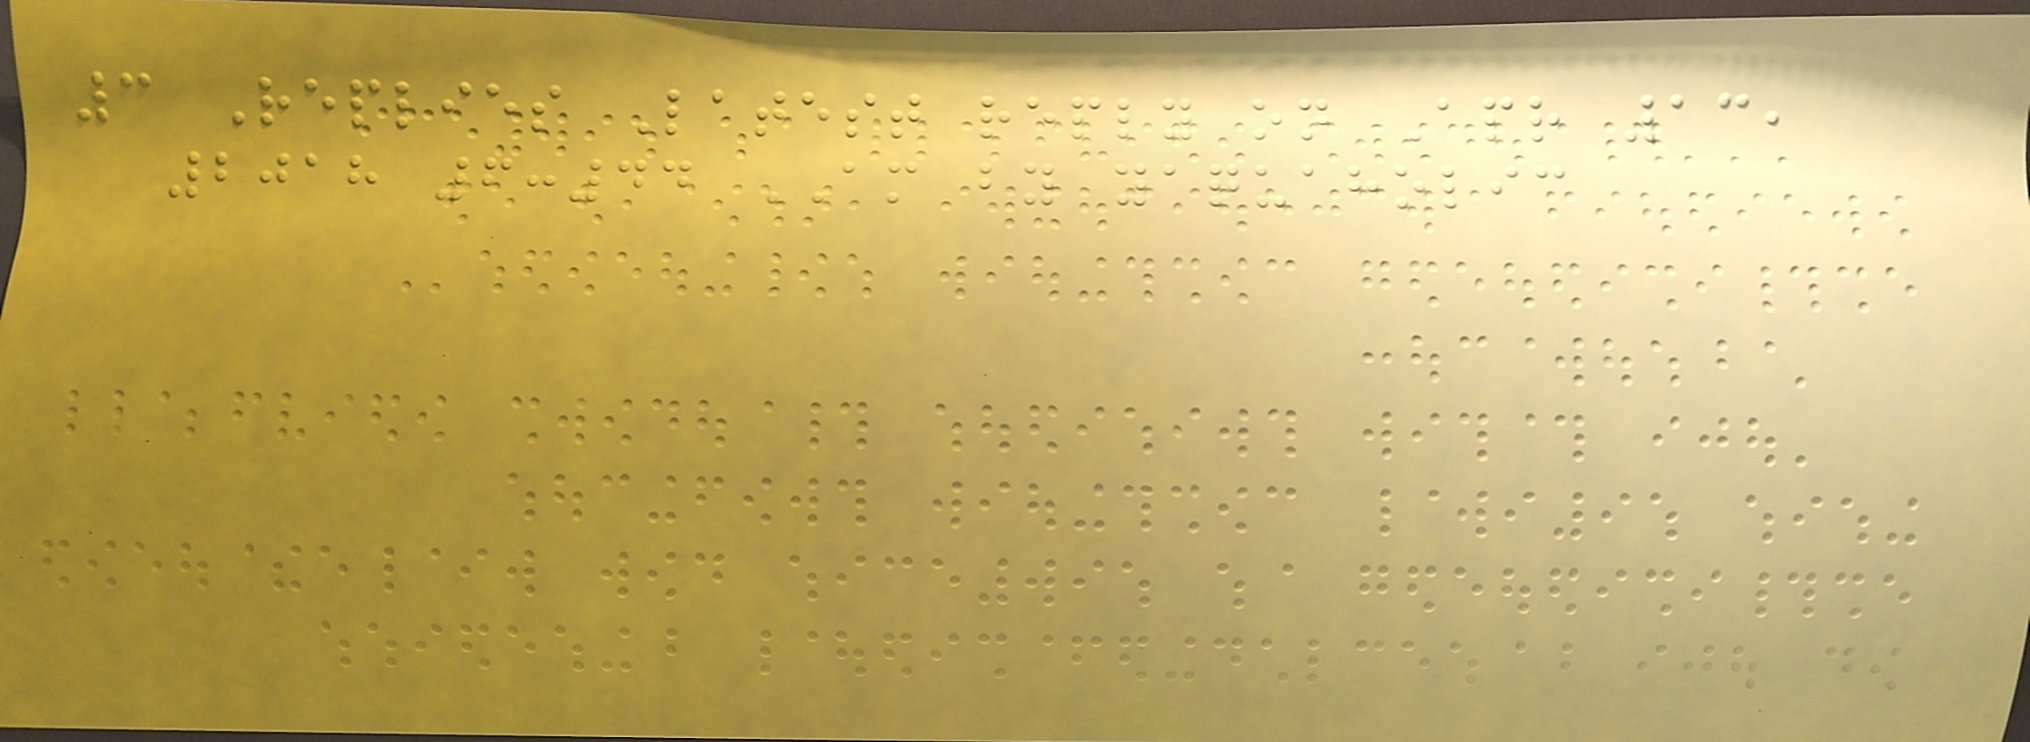3 Replies Latest reply on Apr 13,
2018 6:44 AM by yaquaholic
